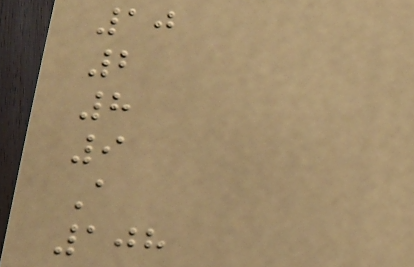10
2
8
9
A
108
